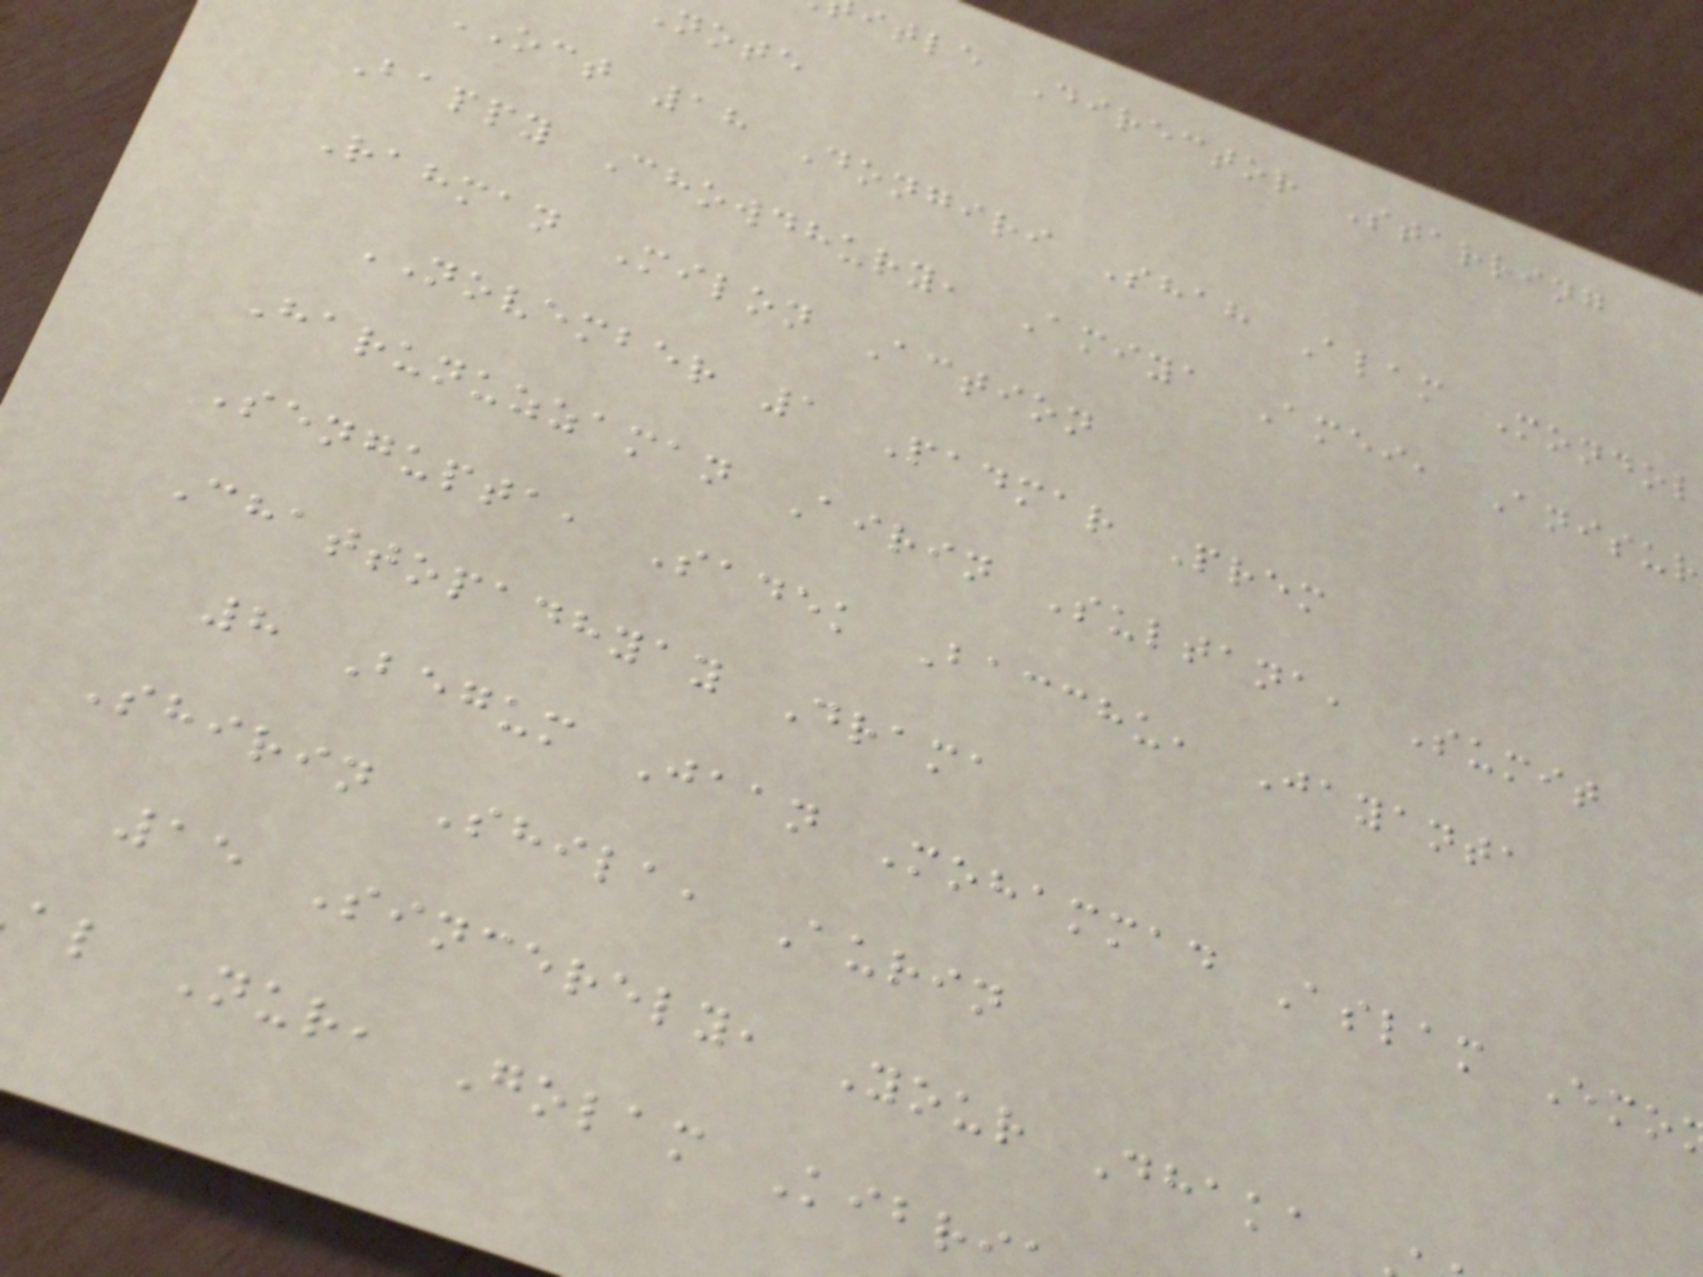itle Director Starring
note
oct 18 Dongiri Shah Alam Mondol
Bappy Chowdhury, Amiya Amei, Anisur
Rahman Milon Action
NOVEMBER 1 Padmar Prem
Harunuzzaman Airin Sultana, Sumit
Sengupta, Sadek Bacchu, Jayanta
Chattopadhyay Drama
8 Begum Jaan Mohammad Aslam Emo
Shirin Shila, Aurin
15 Sincerely, Your Dhaka
al Nur, Golam Kibri
